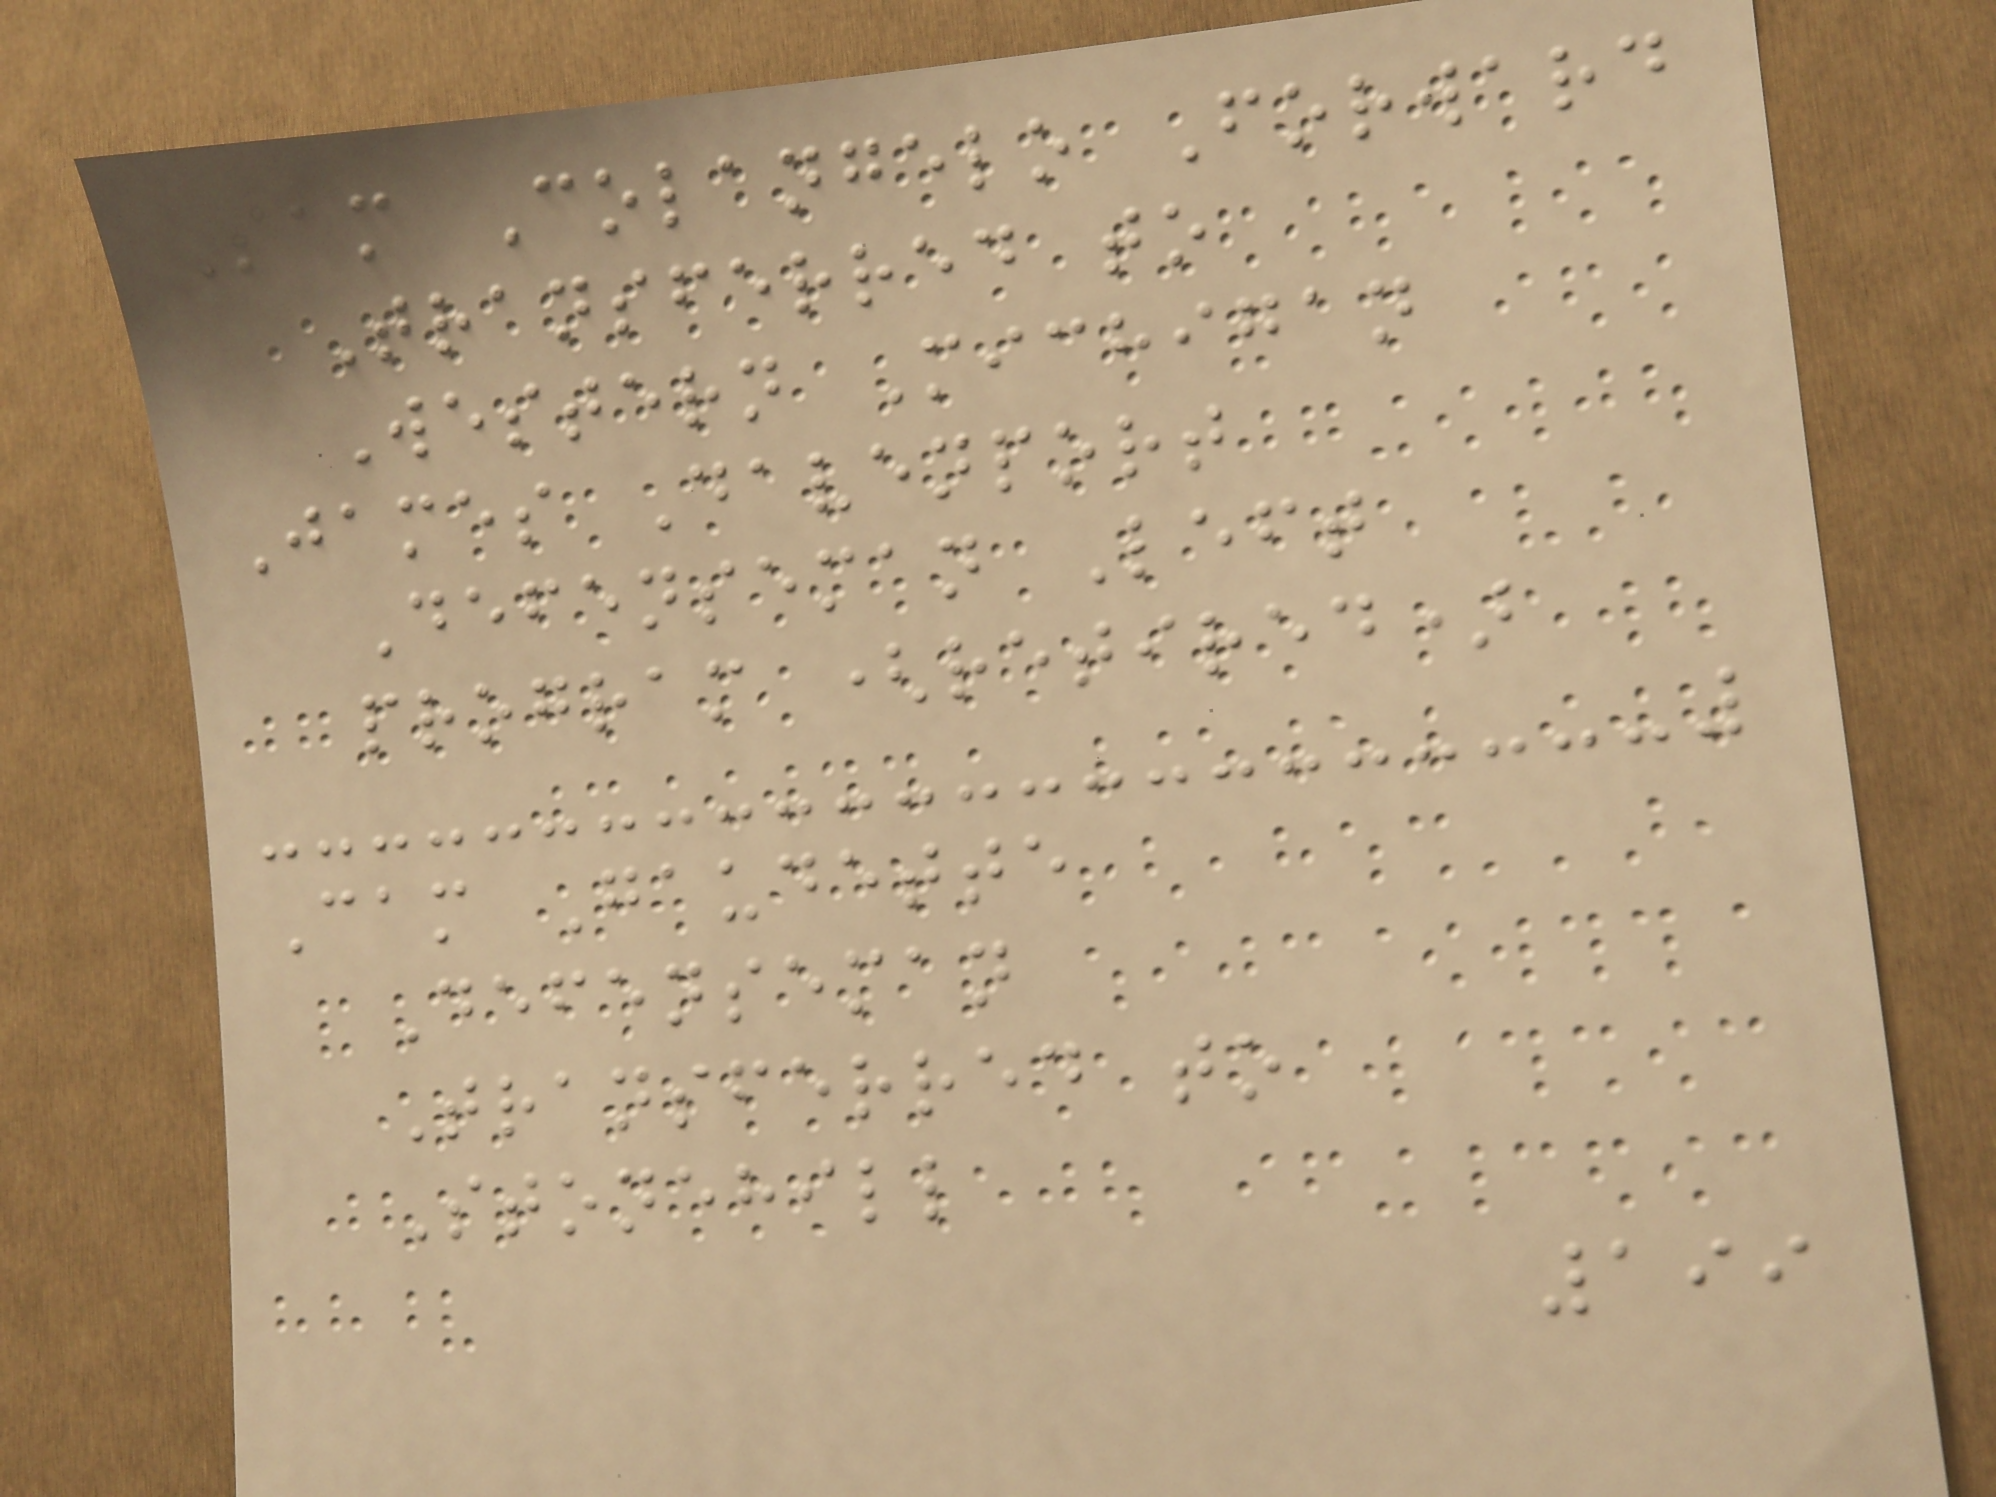Sam Colangelo Forward
Transferred to
Western Michigan
James Davenport
Defenseman Left
program (retired)
Cam Gaudette
Defenseman
Transferred to
Stonehill
199
